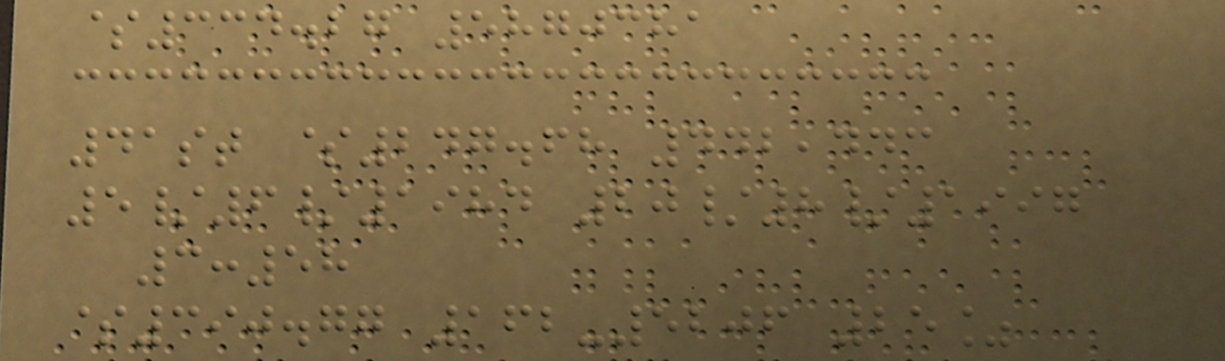$334.27 5870381
41st $247.68 442,443
5/6/1984 20/8/1997
3:58
$390.77 162-5206 25%
